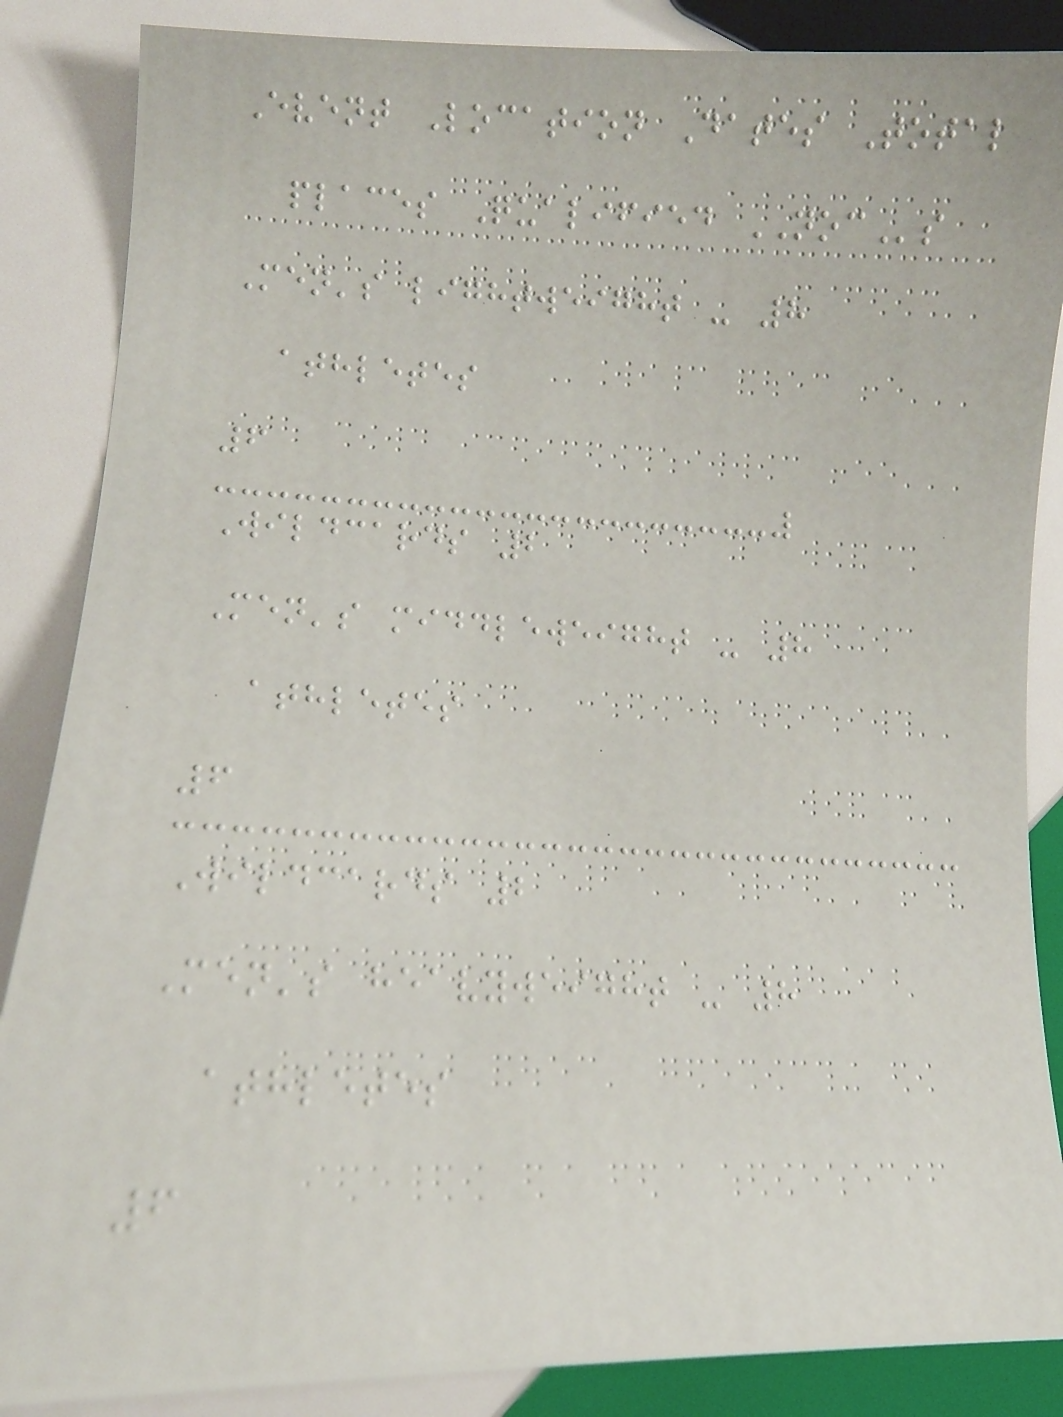Event Location Dates Total
places Qualified NOCs
Men's lightweight - 8
athletes
6
Wildcards 2
Men's middleweight - 8
athletes
6
Wildcards 2
Men's heavyweight - 8
athletes
6
